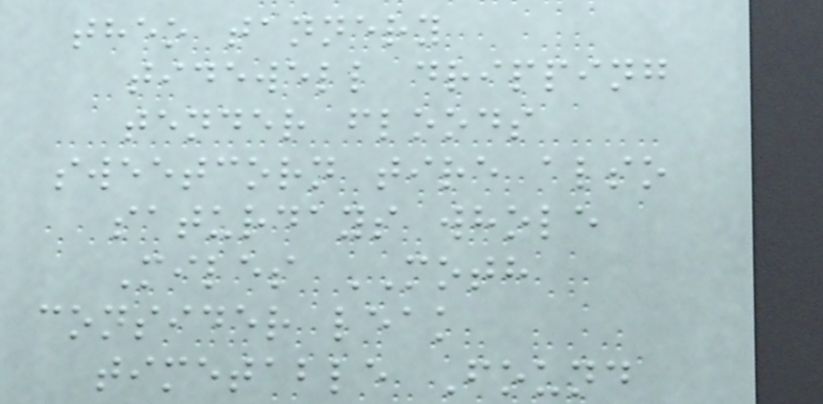theo tannery
tidewell dripping
tender floods
sweetcorn tire also
saturdays whole
Miles MOTH
consider leak
timetable Found
